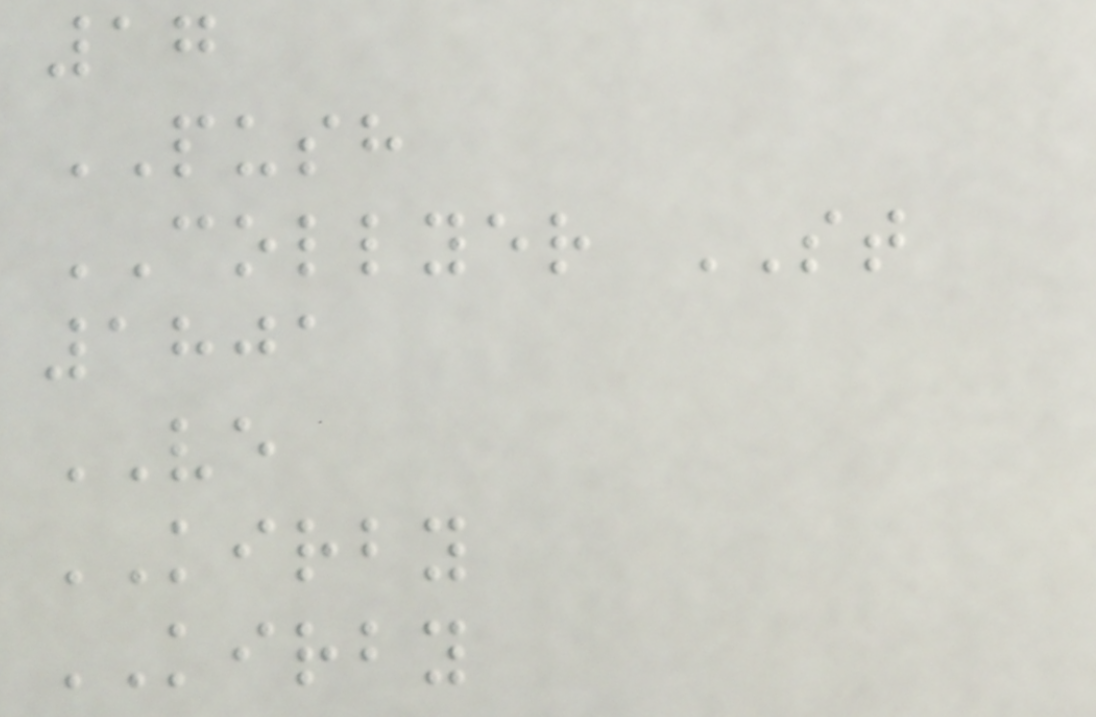17
PUSH
COLLYER ST
1801
VE
KIRBY
KIRBY
